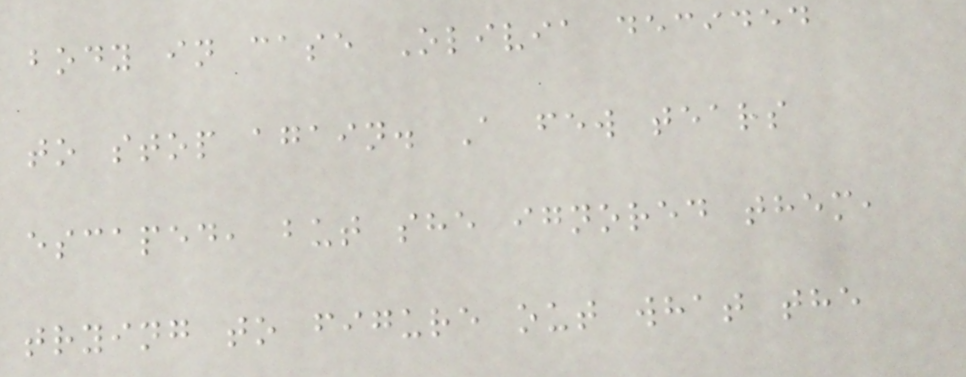body in case Olivia decided
to stop again. A few tears
escaped, but she ignored them,
trying to figure out what the
